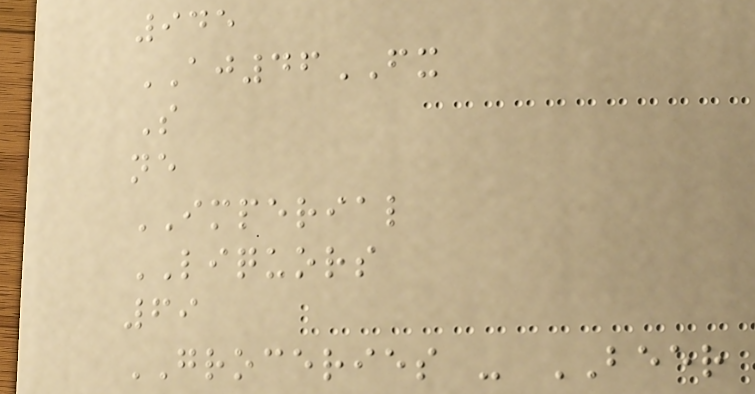945
AJ46FX
S
ne
IMPERIAL
LIQUORS
69
GROCERIES - BEER
